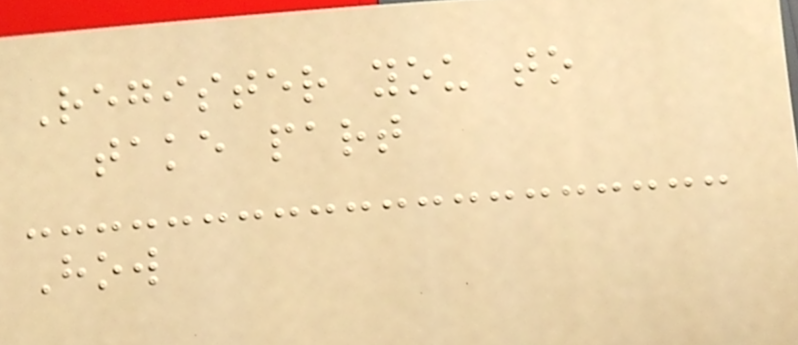Register you to
take part
How
